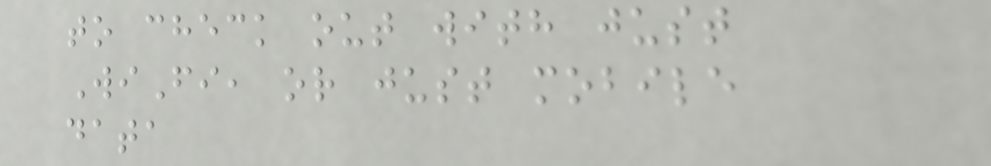to check out with just
WiFi, or just mobile
data
